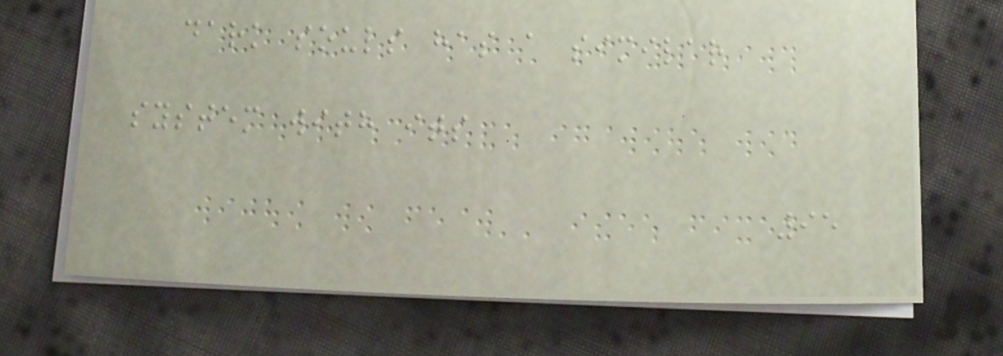dark souls has a similar
system with its
95
